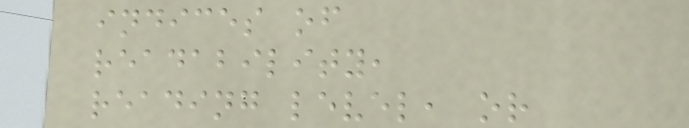indices of
readability,
reading level, or
